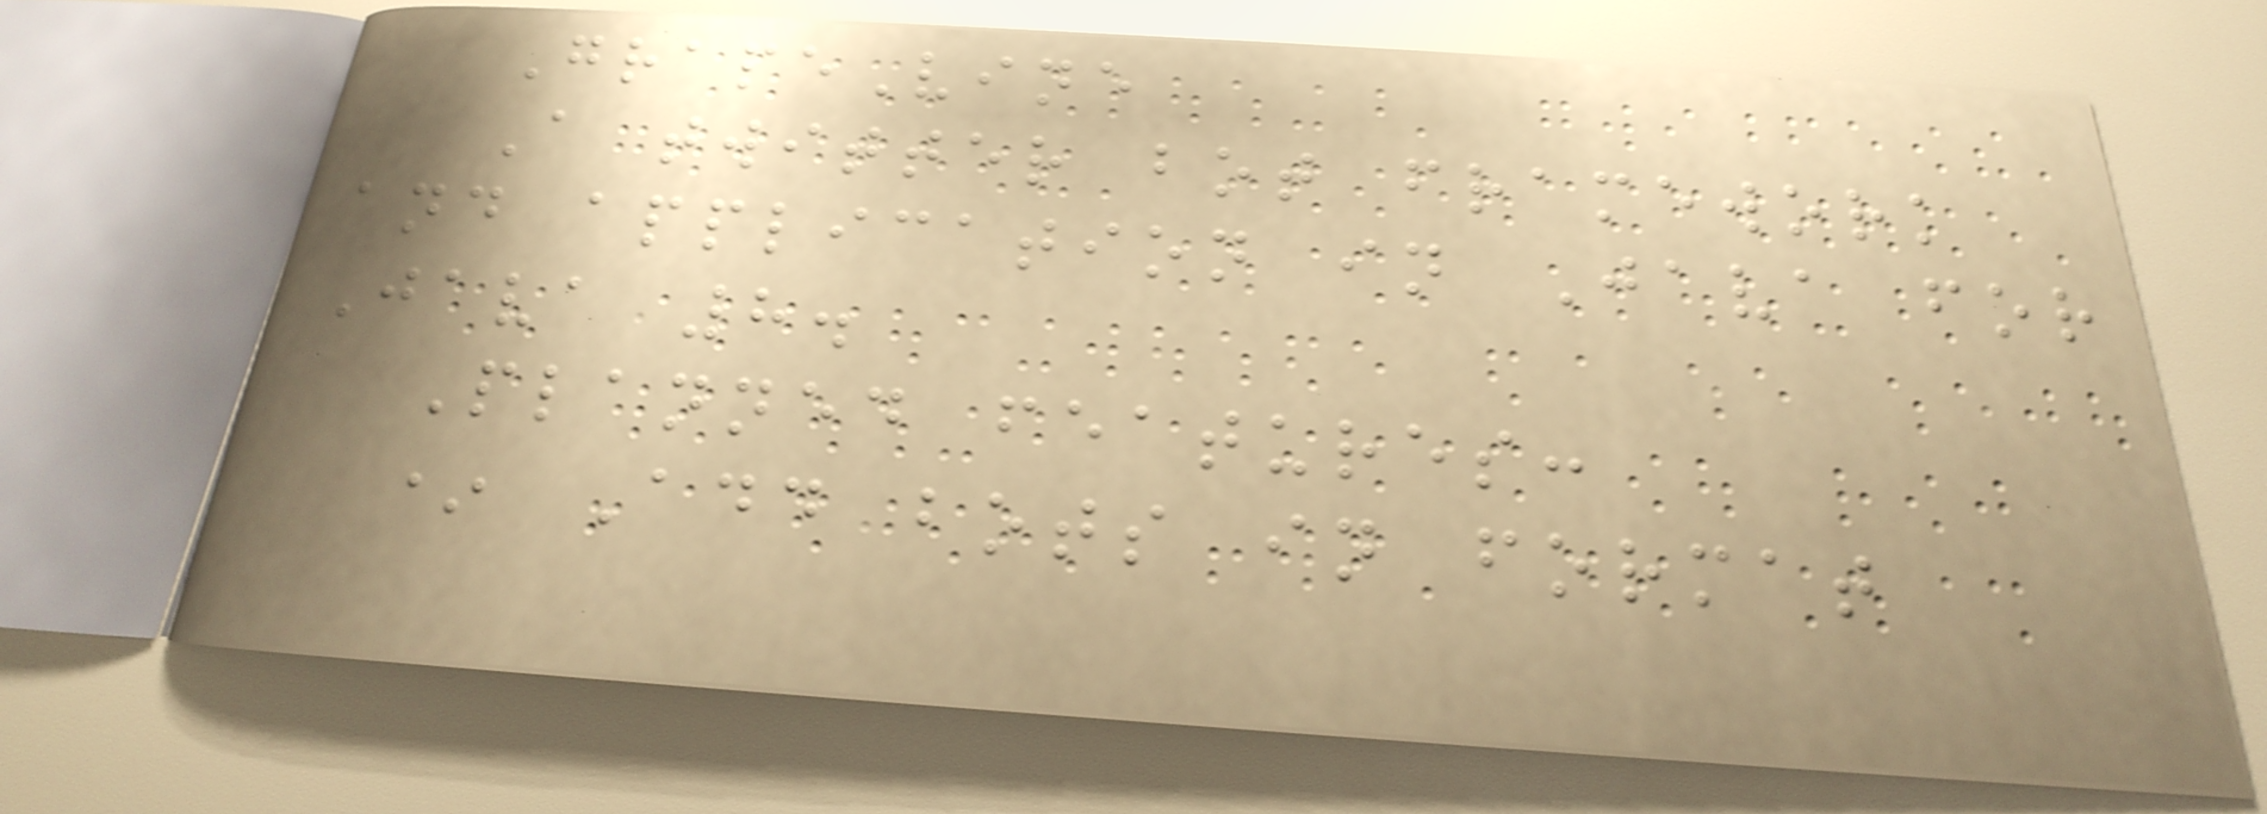GrapeVine
A twitter bot framework
and application in Java for
Java 8.
Planned features:
* Add bots in format
